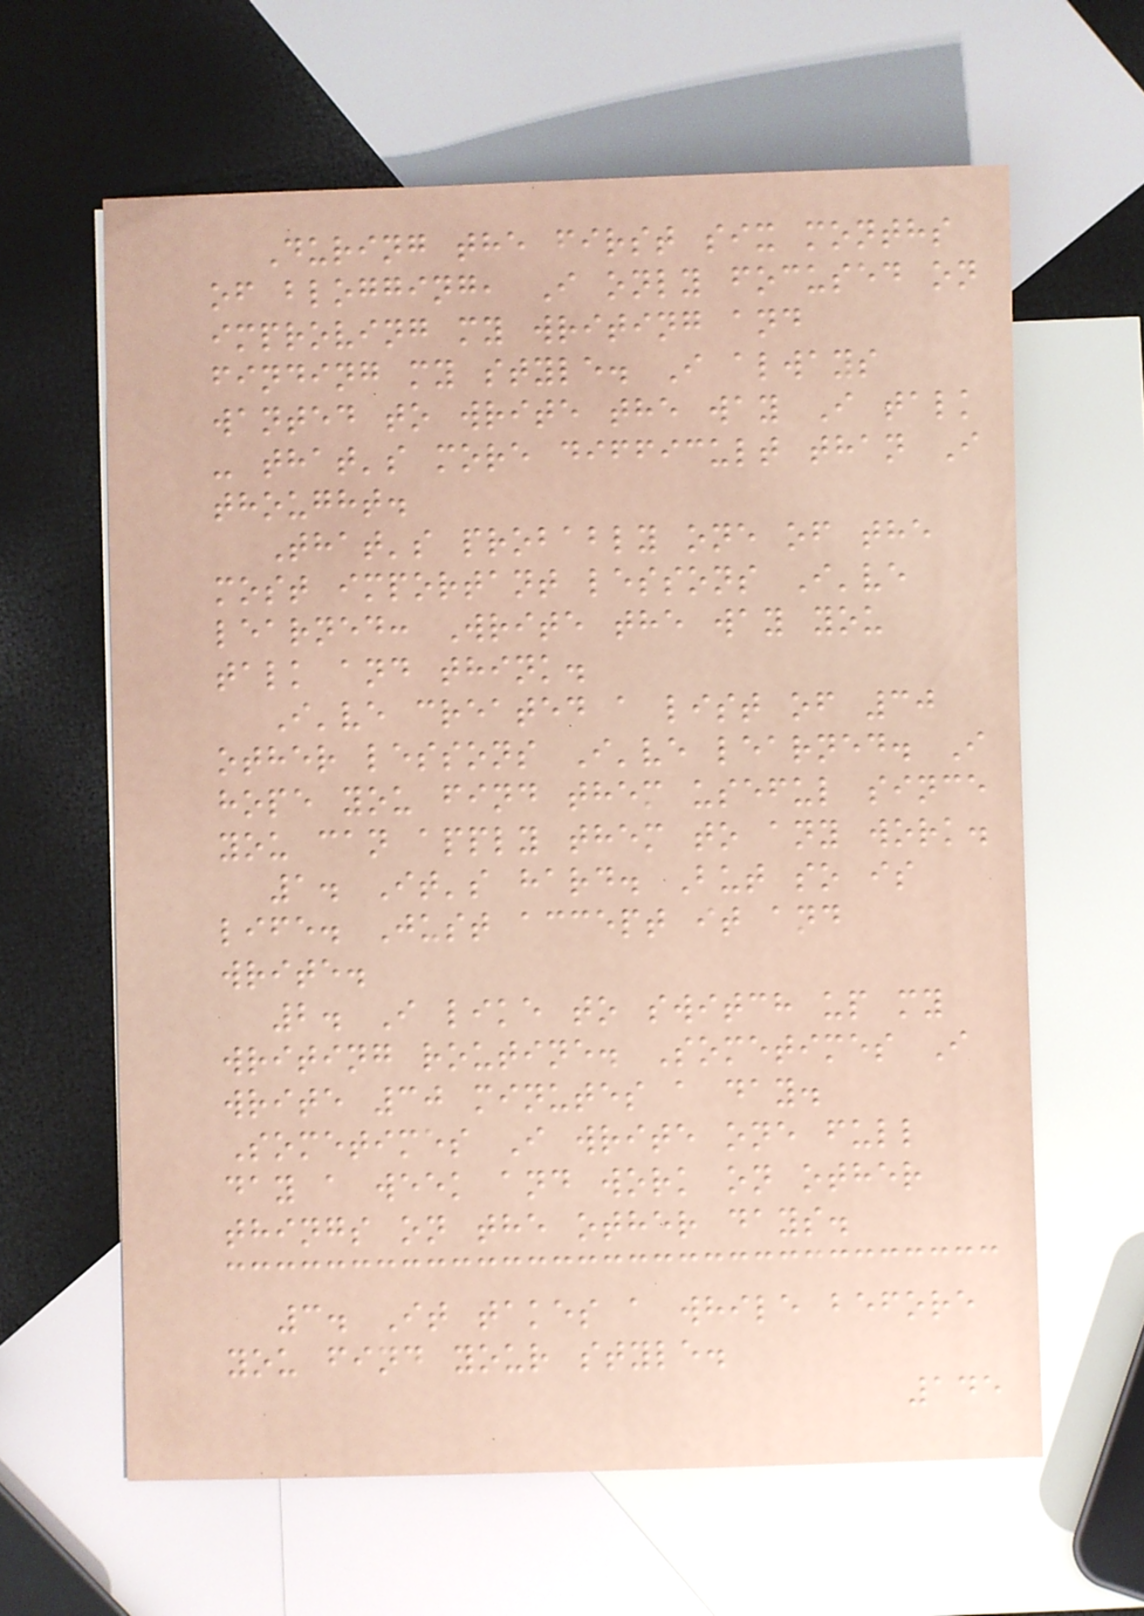During the first six months
of blogging, I only focused on
improving my writing and
finding my style. I always
wanted to write the way I talk
- that's more difficult than I
thought.
That's probably one of the
most important lessons I've
learned: Write the way you
talk and think.
I've created a list of 30
other lessons I've learned. I
hope you find them useful since
you can apply them to any work.
1. It's hard. But so is
life. Just accept it and
write.
2. I like to switch up my
writing routine. Sometimes I
write 30 minutes a day.
Sometimes I write one full
day a week and work on other
things on the other days.
3. It takes a while before
you find your style.
145
